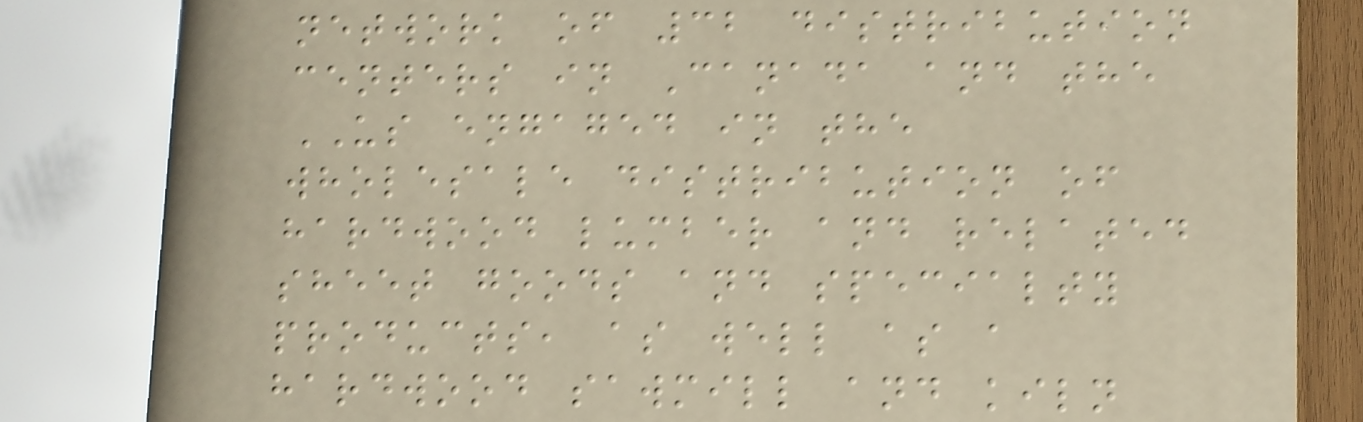network of 32 distribution
centers in Canada and the
US engaged in the
wholesale distribution of
hardwood lumber and related
sheet goods and specialty
products, as well as a
hardwood sawmill and kiln
